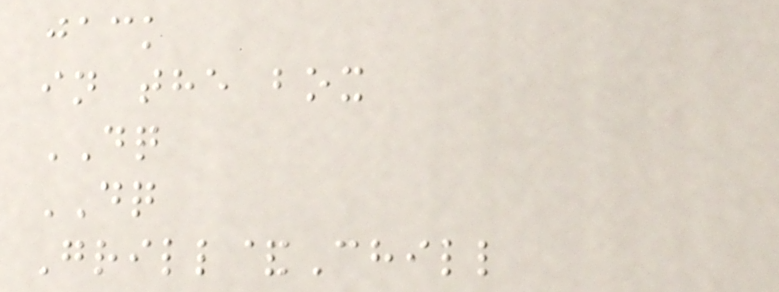jack
in the box
DQ
DQ
Grill&Chill
